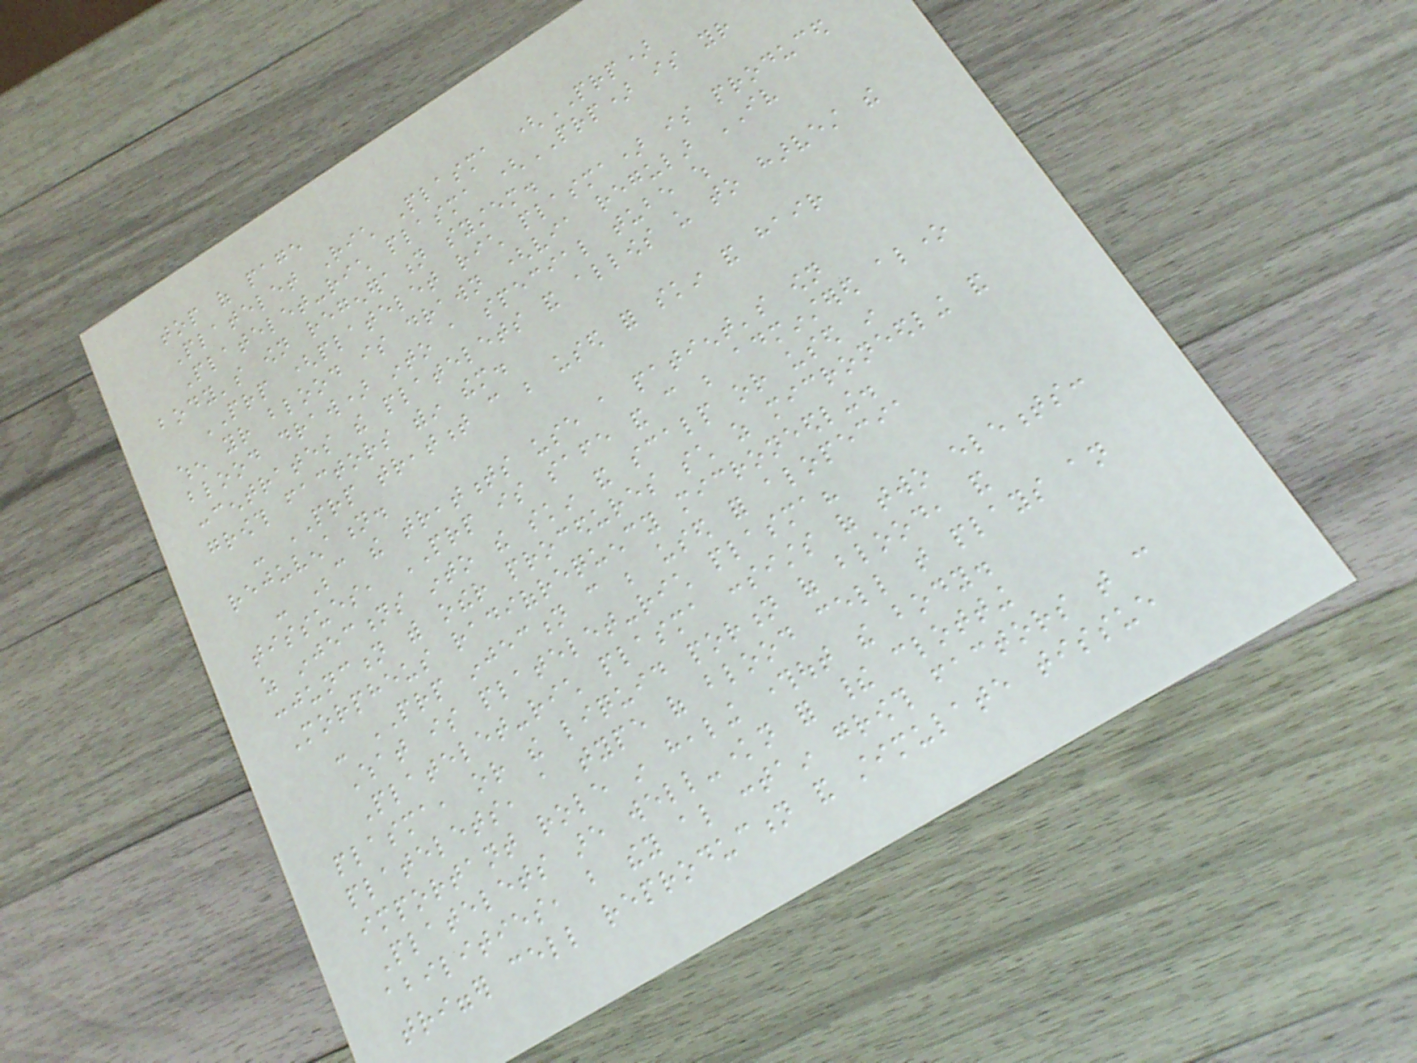top of page
Platelet Rich Plasma (PRP)
Platelet-rich plasma (PRP) is your
body's own regeneration system.
PRP (platelet rich plasma) is produced
when your blood is drawn (via regular IV
blood draw) into a special tube which
concentrates the platelets and allows us to harvest the
growth factors within them.
- PRP treatment can be used for skin and hair
rejuvenation.
- Because the treatments use a patient's own
tissues, PRP is safe and can be adminstered alone
as injections into the skin and scalp or used in
conjunction with other procedures such as microneedling and
Morpheus radiofrequency microneedling.
- PRP injection can be used for alopecia
What is platelet-rich plasma?
Platelet-rich plasma consists of two elements:
plasma, or the liquid portion of blood, and
platelets, a type of blood cell that plays an
important role in healing throughout the body.
Platelets are well-known for their clotting
abilities, but they also contain growth factors that can
trigger cell reproduction and stimulate tissue
